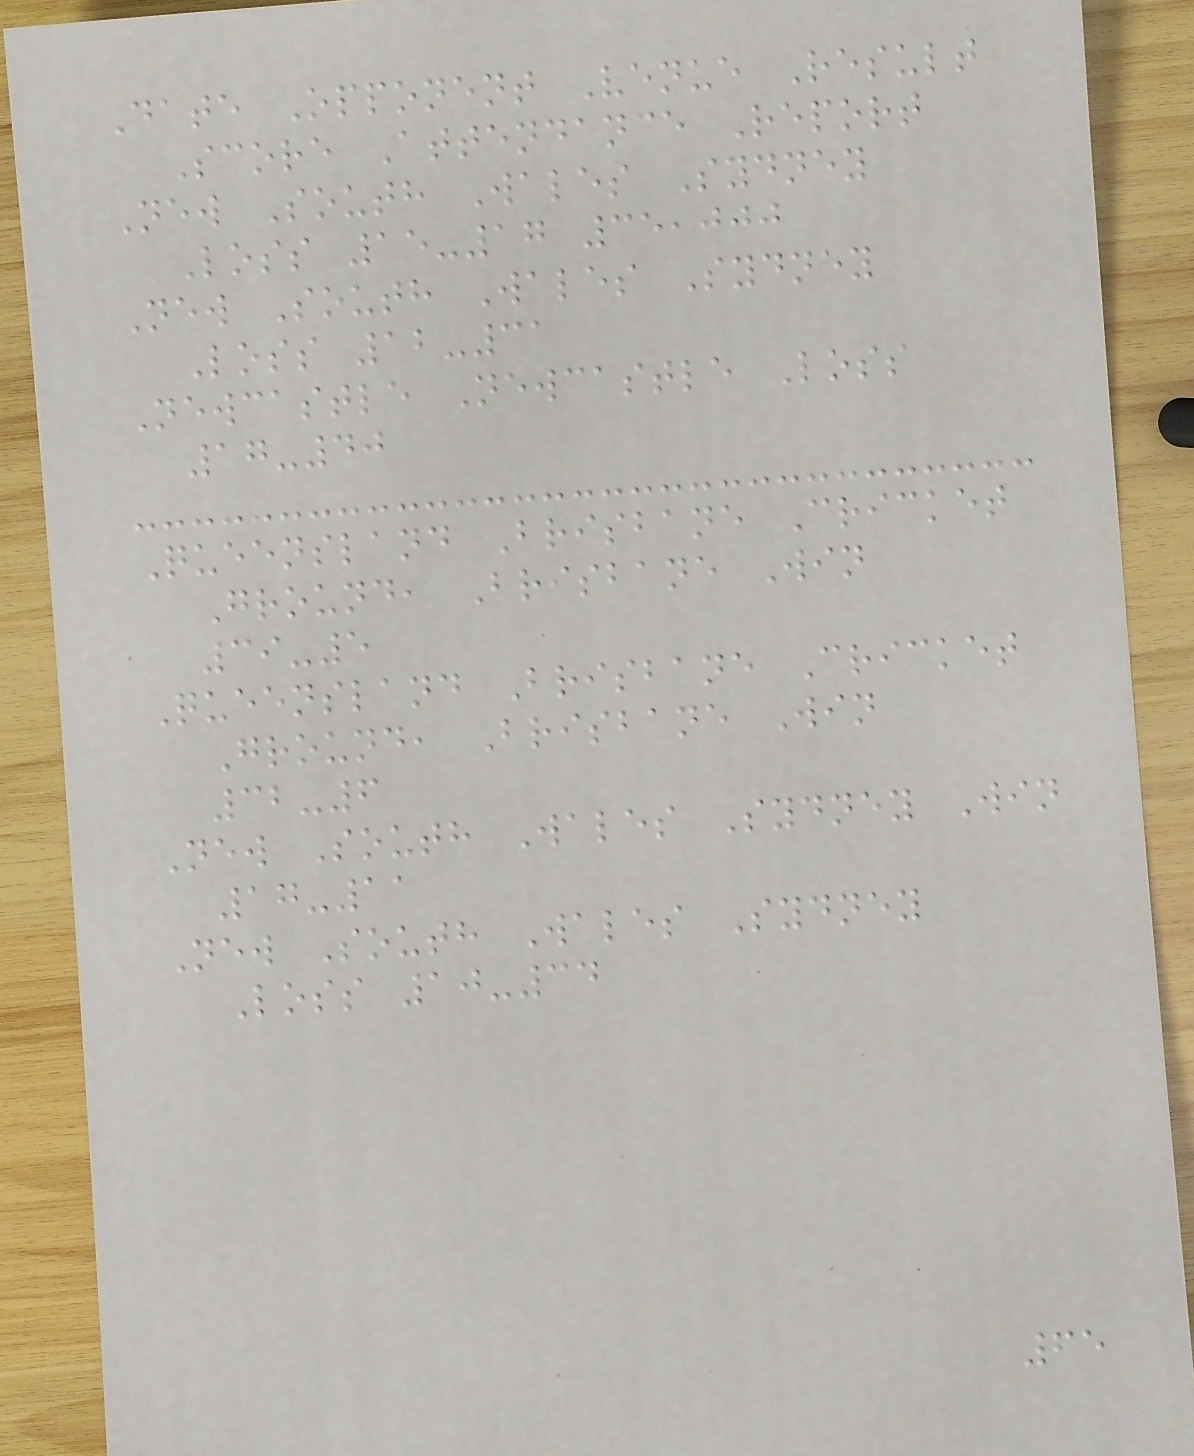Date Opponent Venue Result
Score Attendance Report
New South Wales Sydney
Loss 15-17 35,000
New South Wales Sydney
Loss 12-31
Newcastle Newcastle Loss
17-40
Queensland Brisbane Cricket
Ground, Brisbane Win
39-5
Queensland Brisbane Cricket
Ground, Brisbane Win
32-6
New South Wales Sydney Win
17-11
New South Wales Sydney
Loss 10-34
65
